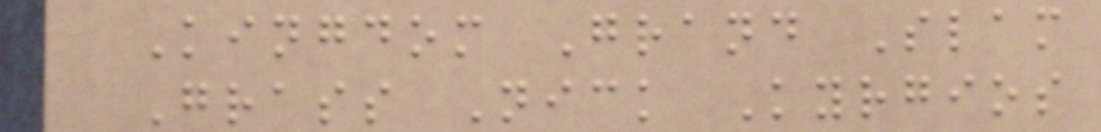Kingdom Grand Slam
Grass Nick Kyrgios
